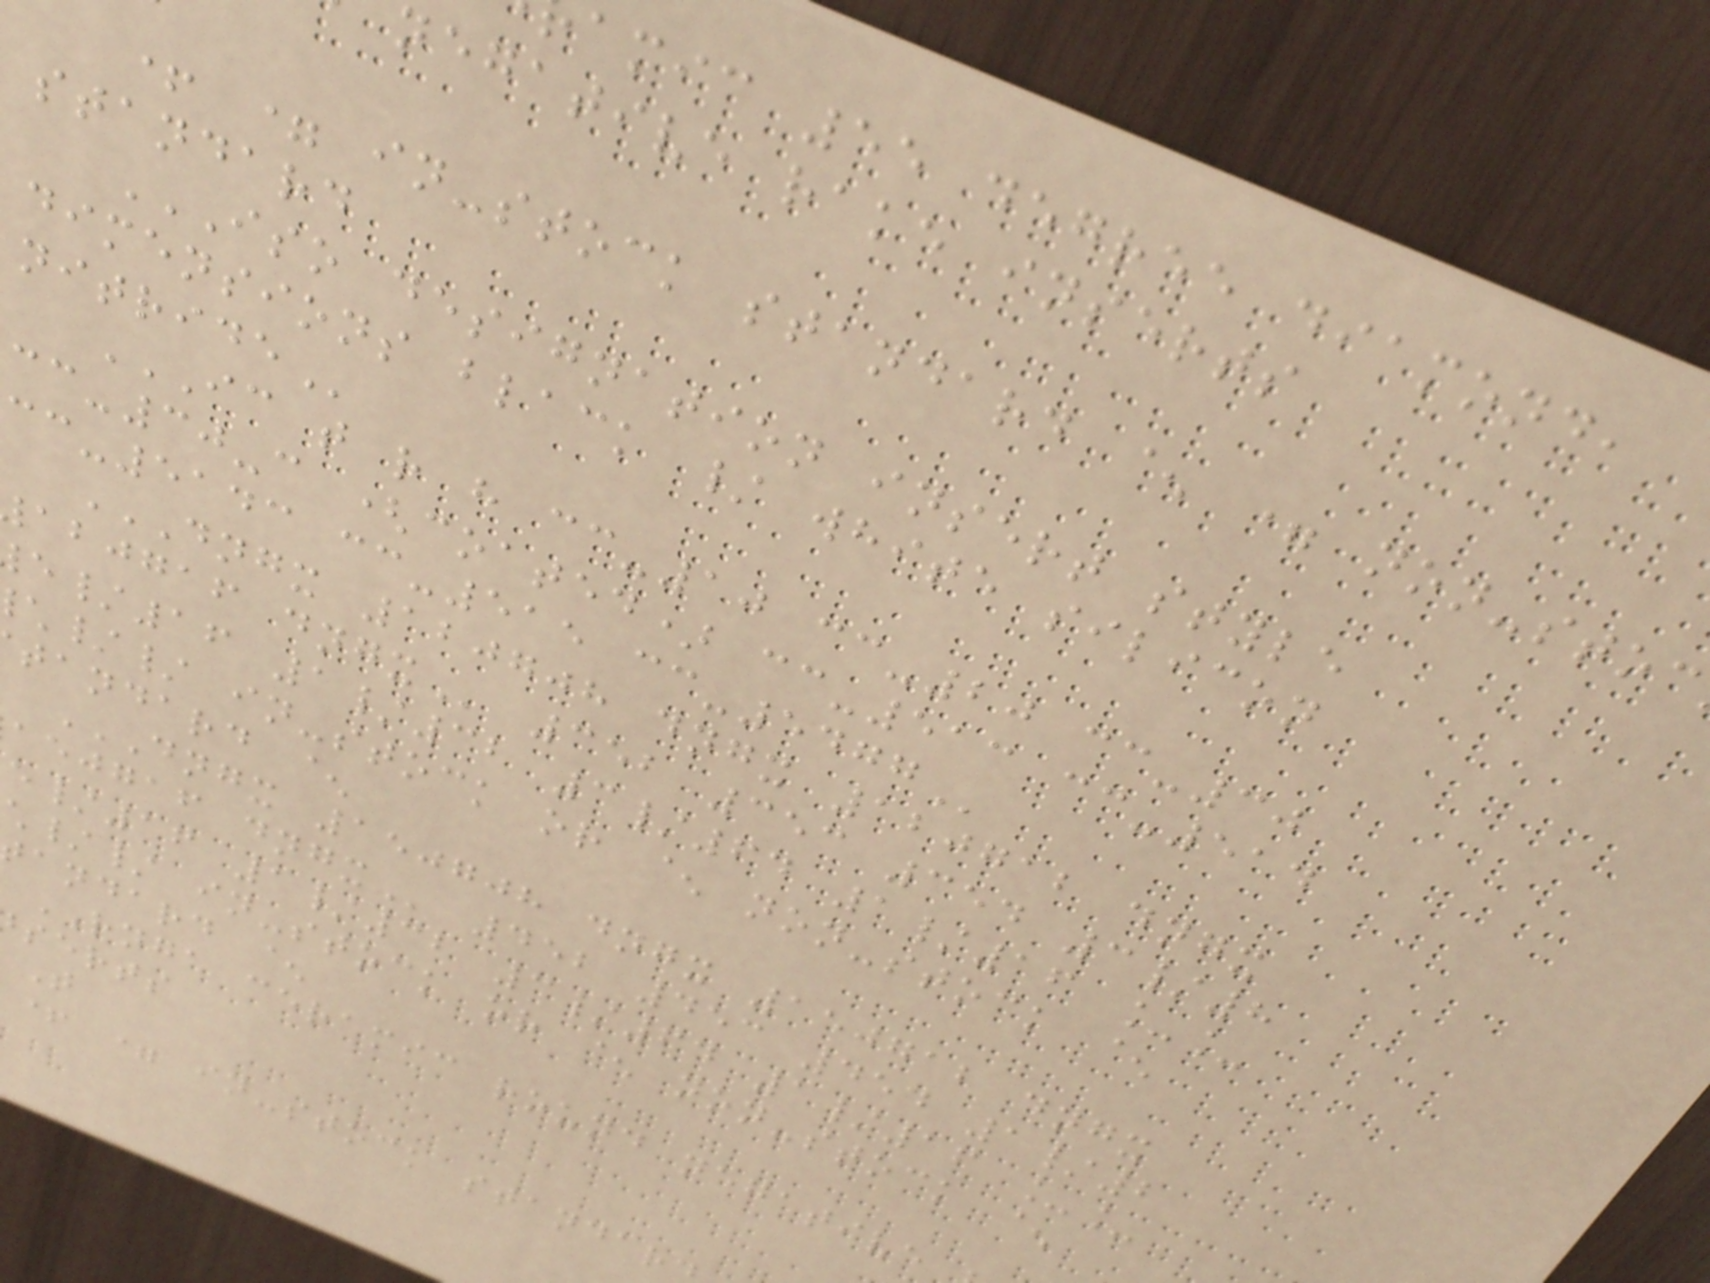amic 55 degree diamond,
negative rake inserts
+ = in-stock standard ^ = non-stoc
standard
ISO DESIGNATION INSERT STYLE
dimensions black / white silicon
IC T R H CC-10 CC-20 CC-30
cc-30-c (coated) cc-513 cc-514
cc-5143 cc-515
DNGX 120708 DNGX 120712 DNGX
/16 1/32 3/64 1/16 __
// in-stock or ^ non-stock ^
tandard ^
DNGX 150708 DNGX 150712 DNGX
/16 1/32 3/64 1/16 __
// in-stock or ^ non-stock ^
andard ^
RNGA ceramic round negative
serts
T
+ = in-stock standar
